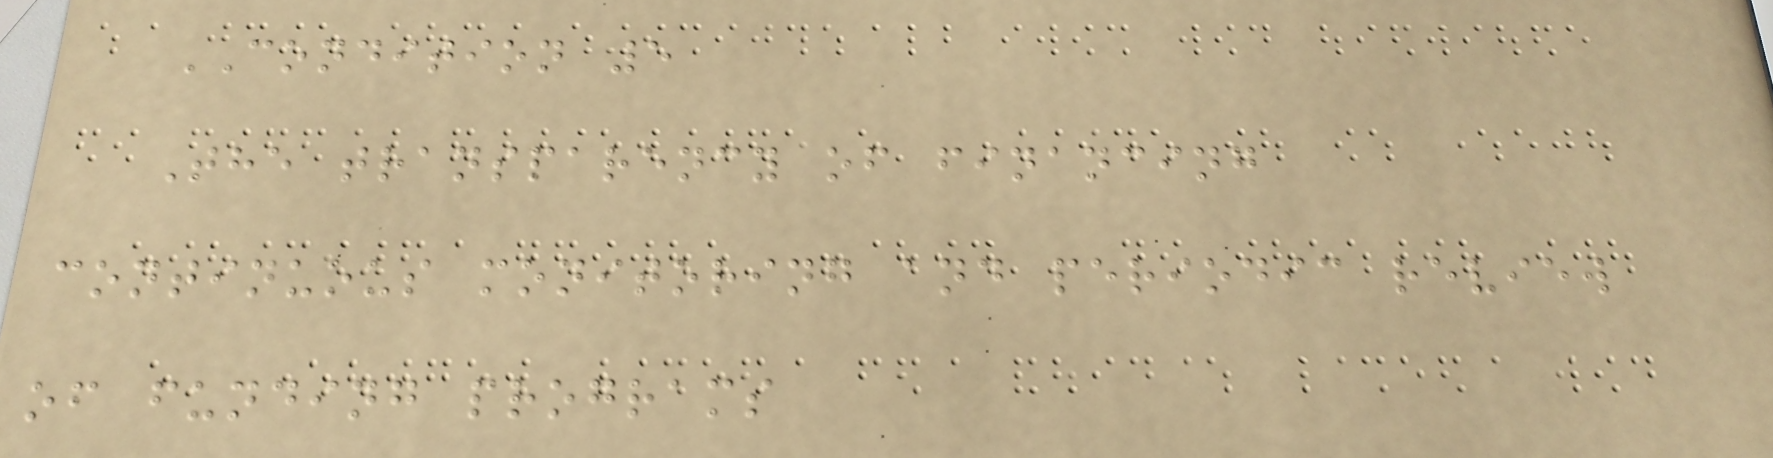CONDITION 5
The transparency of financing
continuous monitoring and periodic review
of funding programs
